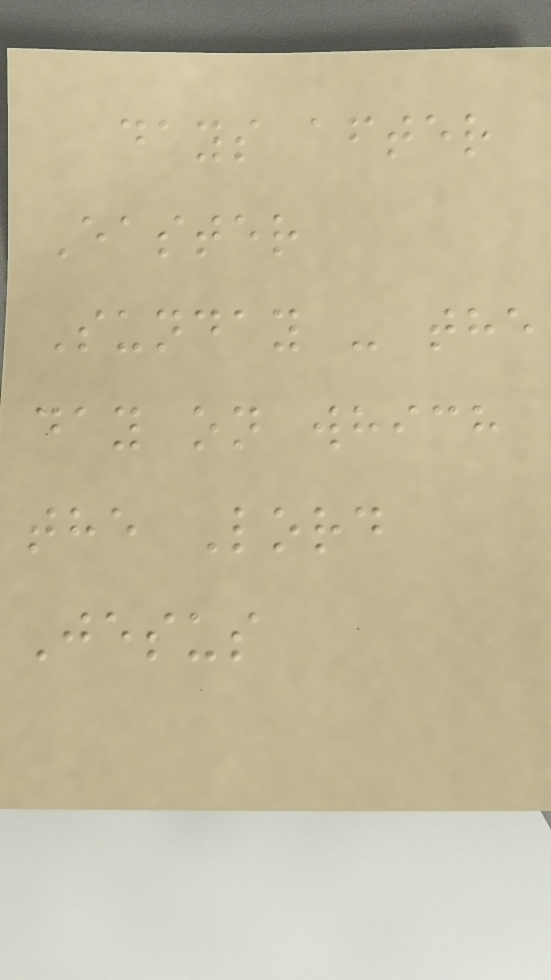days after
Easter
Sunday - the
day on which
the Lord
Jesus
